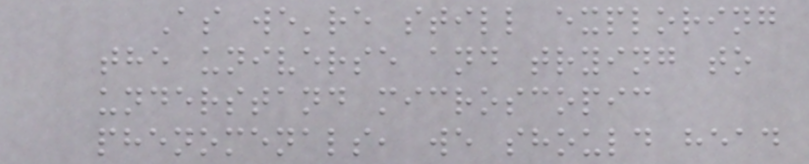As we're still exploring
the universe and trying to
understand microscopic
phenomenals, we should head
